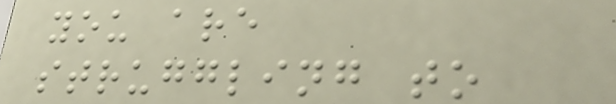you are
struggling to
